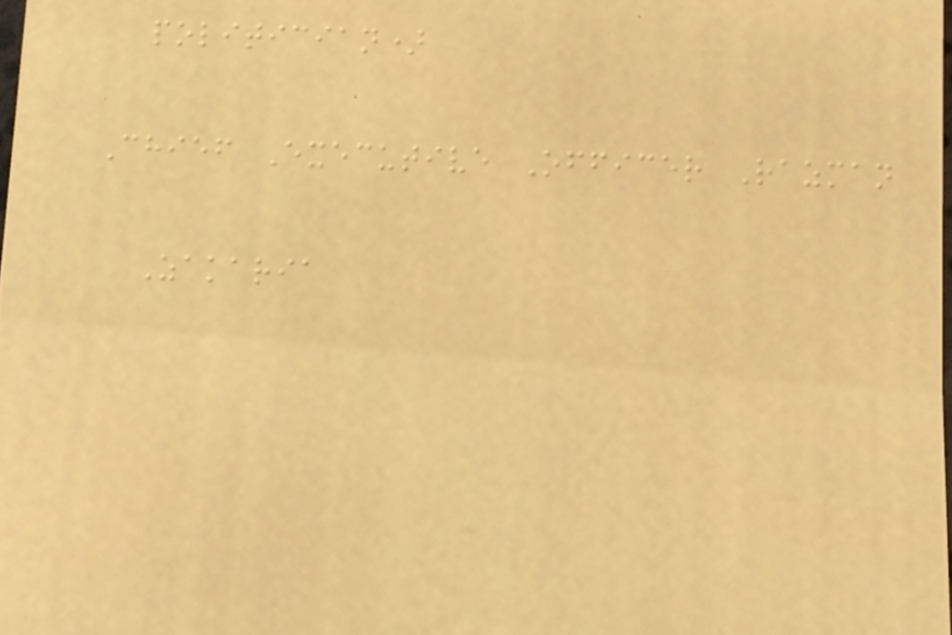politician)
Chief Executive Officer Razman
Zakaria
